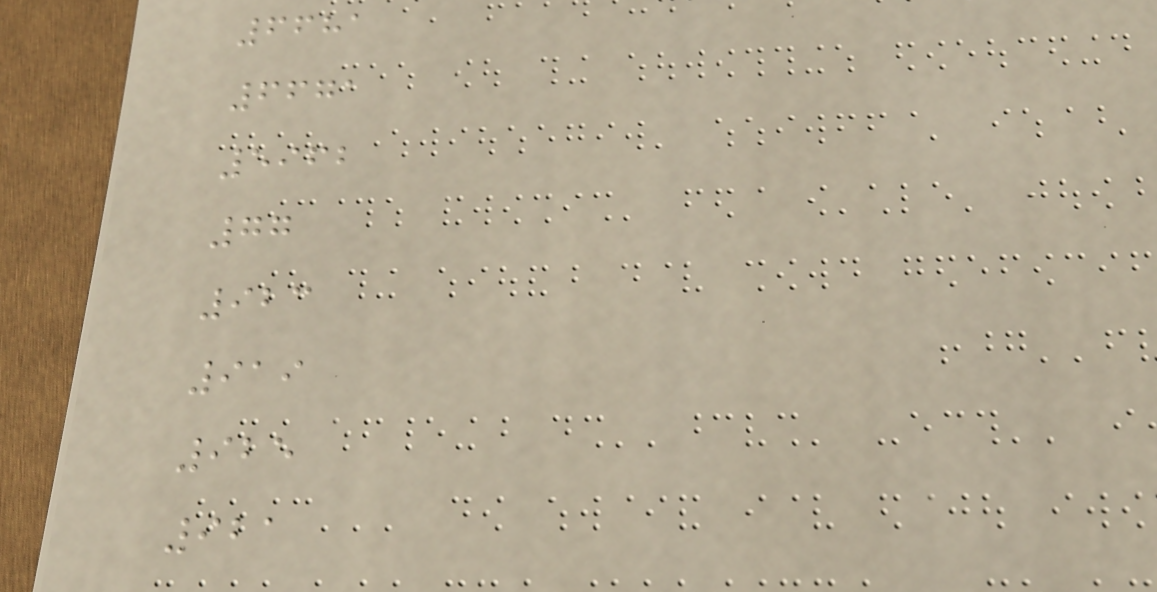6681
6671
5962
77
923
919
925
921
